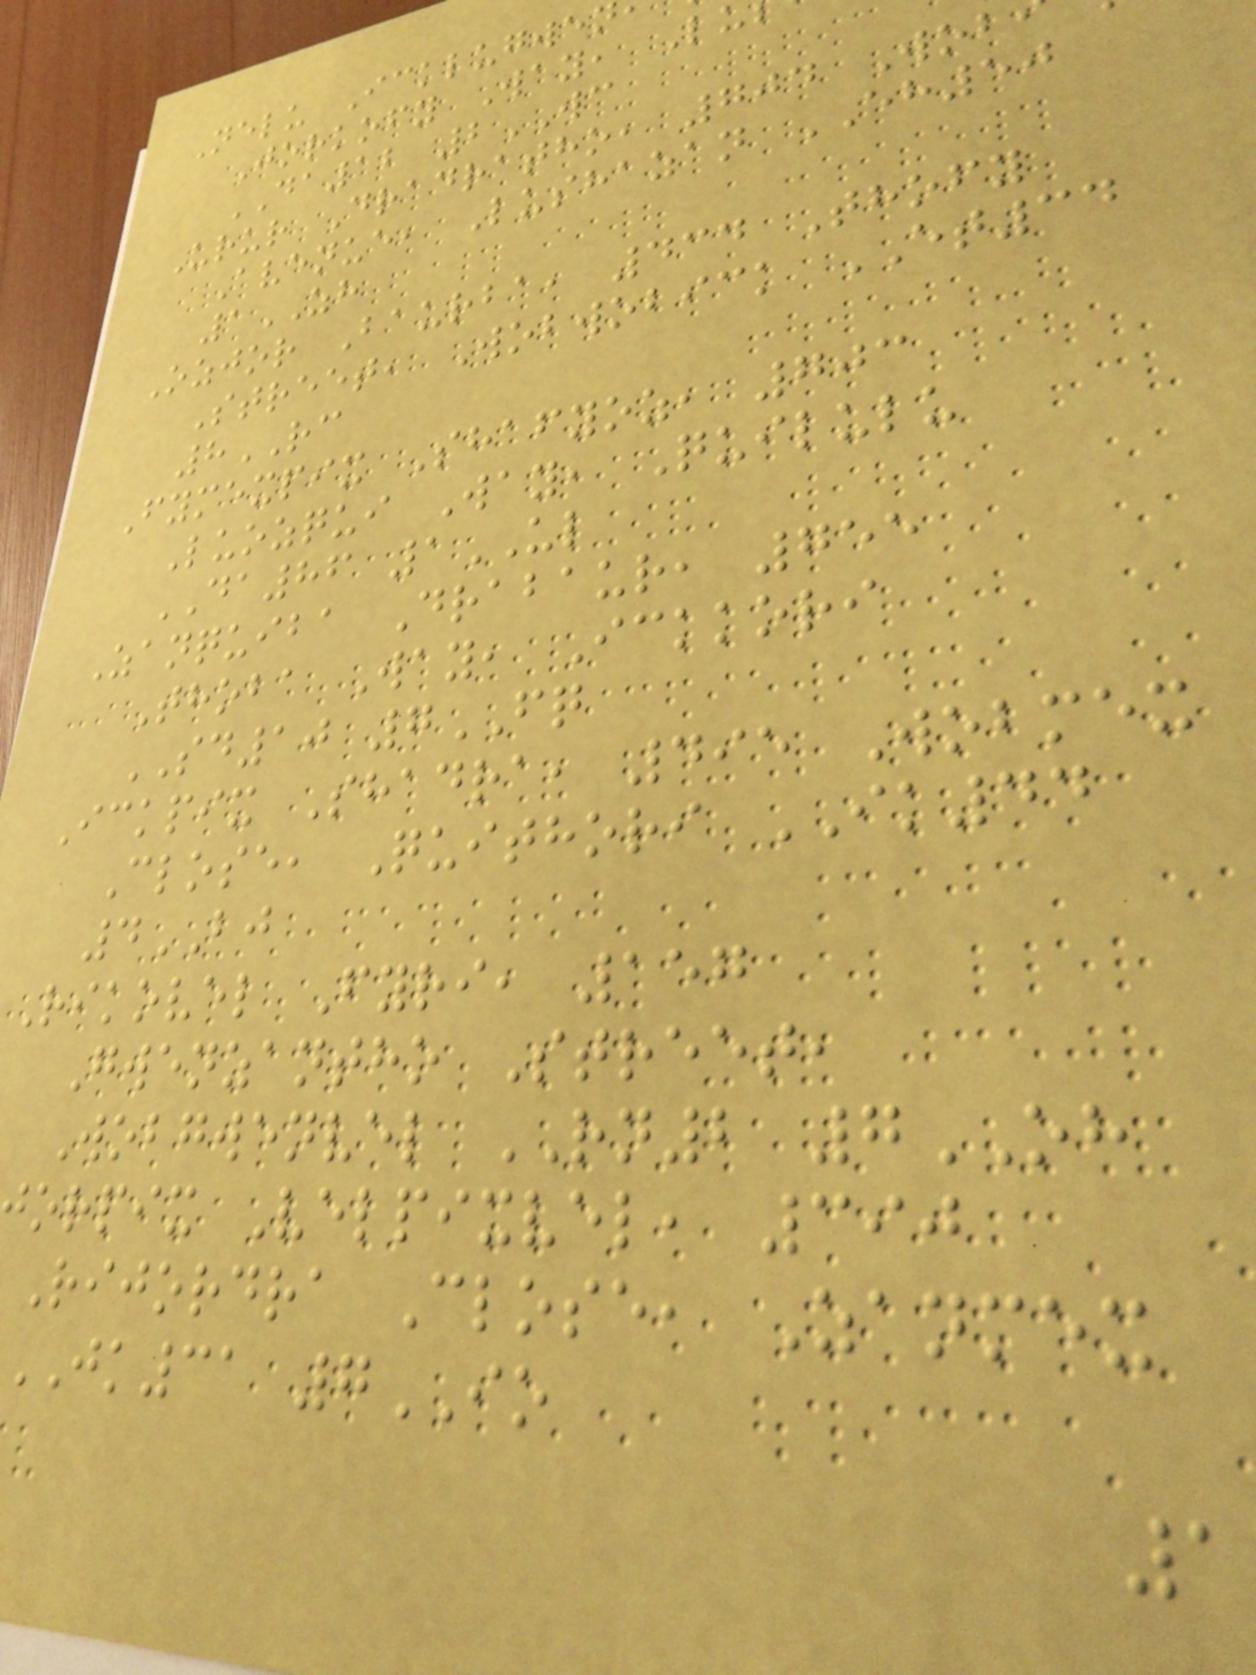Nelu Icklugwe
Jorkofy Way, L
DA12 2WC
Urur Dradratho, 704 Wob
Avenue, Lushazan EH50
1ZH
Ozjor Baurba, 434 Thofy
Street, Wobwobick ET34
8RC
Fymexpix Shafyoz, 703
Luozqui Way, Quilulu
DA86 1UL
Zanquiba Drabaur, 755
Thoba Way, Ickkori
SD10 7FQ
Ickpix Shadra, 495 Wobmex
Close, Quithori IK44
4BJ
Rikovel Fyri, 157
Gwenzantho Street,
Wobgwenvel RN2 7OH
orpix Velpixvel, 390
Rijordra Close, Zanmex
JK31 7IO
